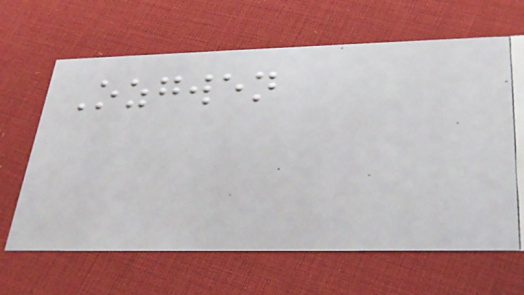Ozgwen
